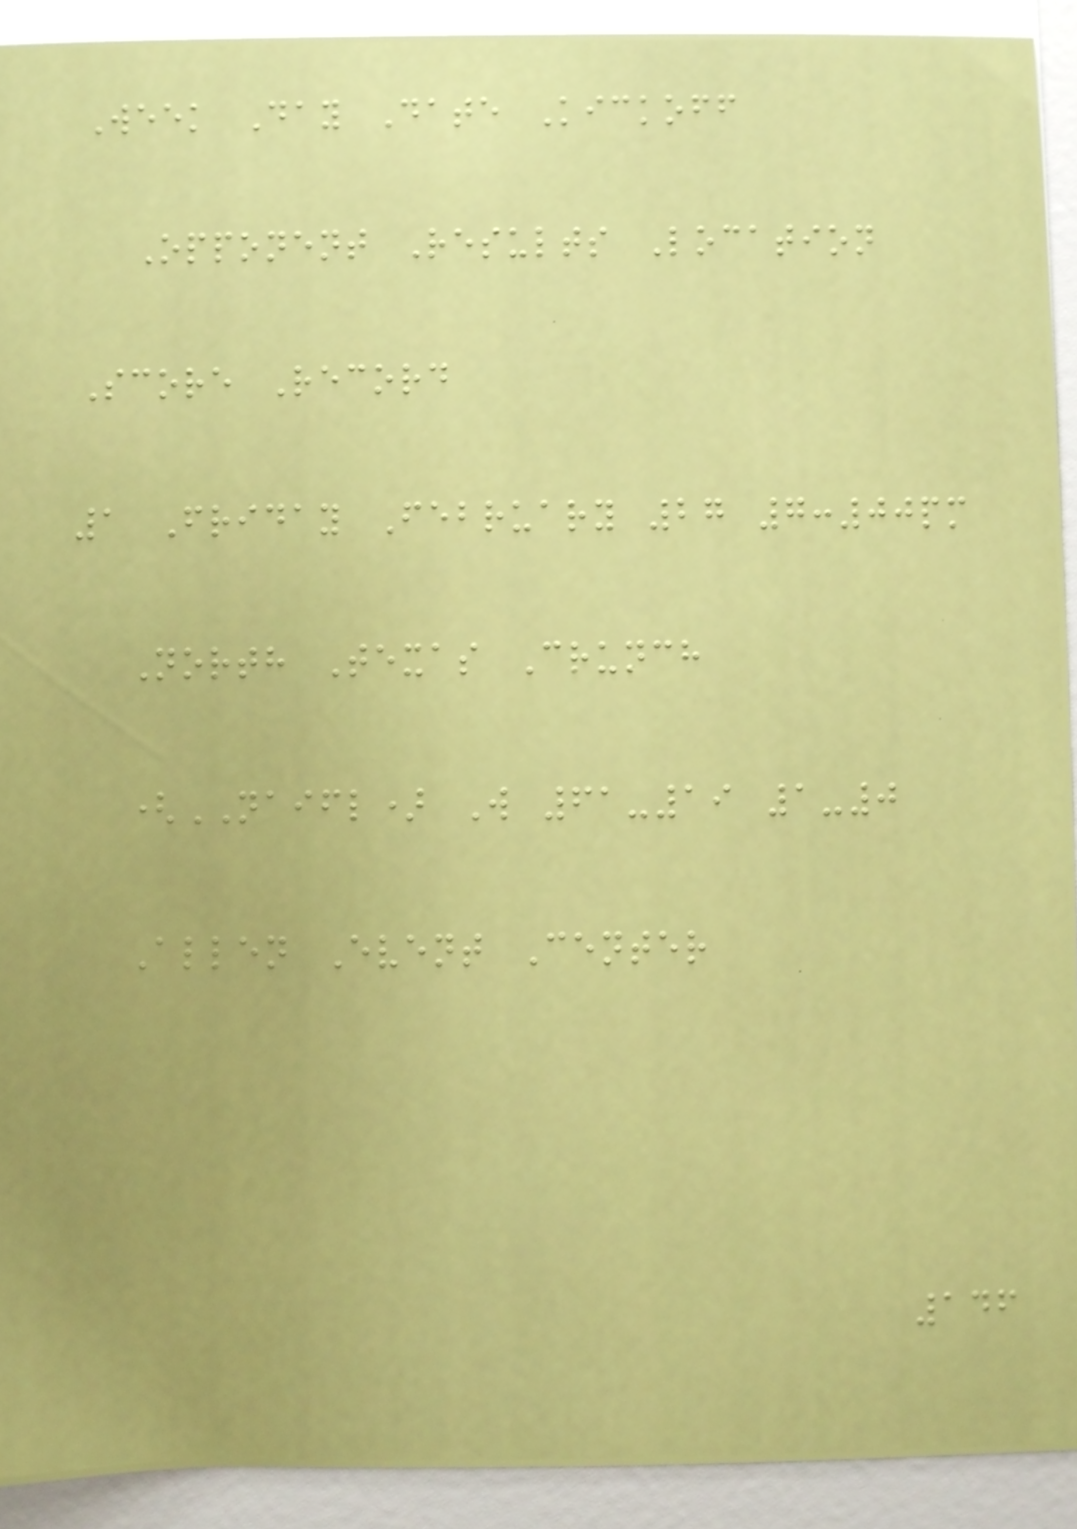Week Day Date Kickoff
Opponent Results Location
Score Record
1 Friday February 27 7:00pm
North Texas Crunch
(NAIFL) W 61-19 1-0
Allen Event Center
146
